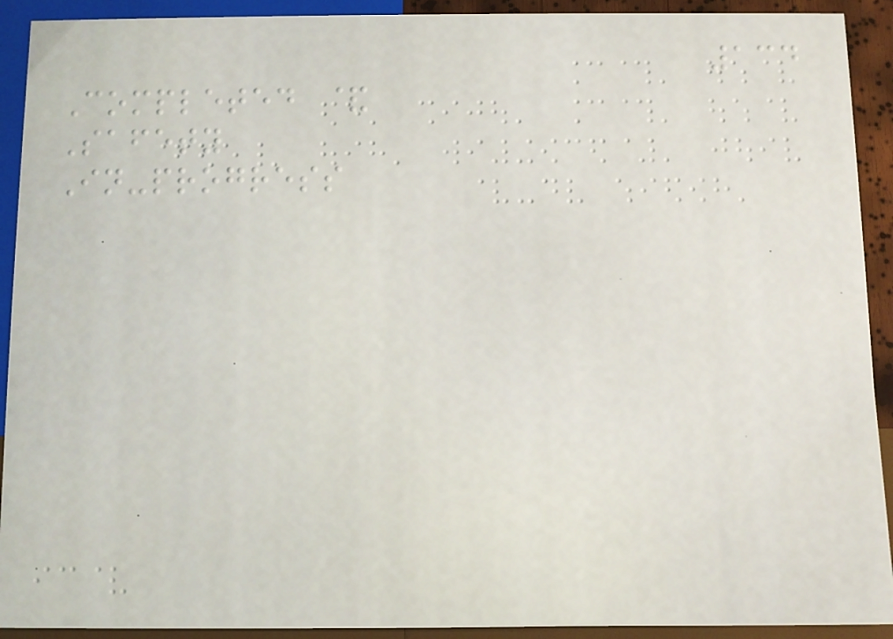134
Completed &
Safety
In-progress
